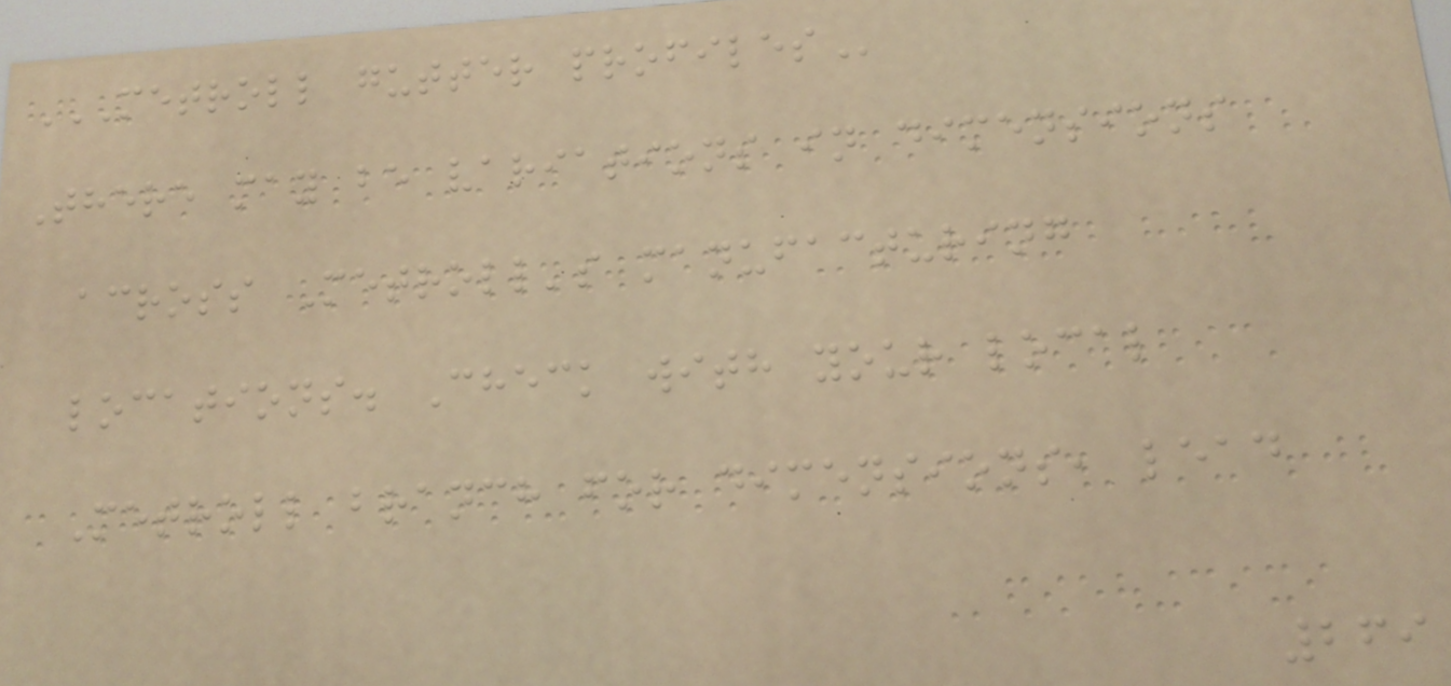METROLL GUTTER PROFILES
There may be variations in dimensions
across Metroll's manufacturing
locations. Check with your local
Metroll branch for dimensions, lead
269
